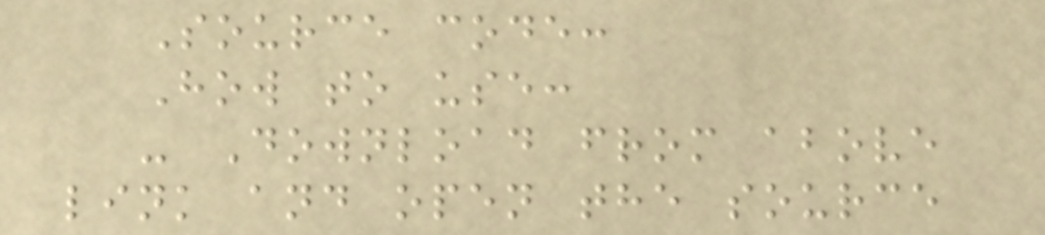Source code:
How to use:
- Download from above
link and open the source
